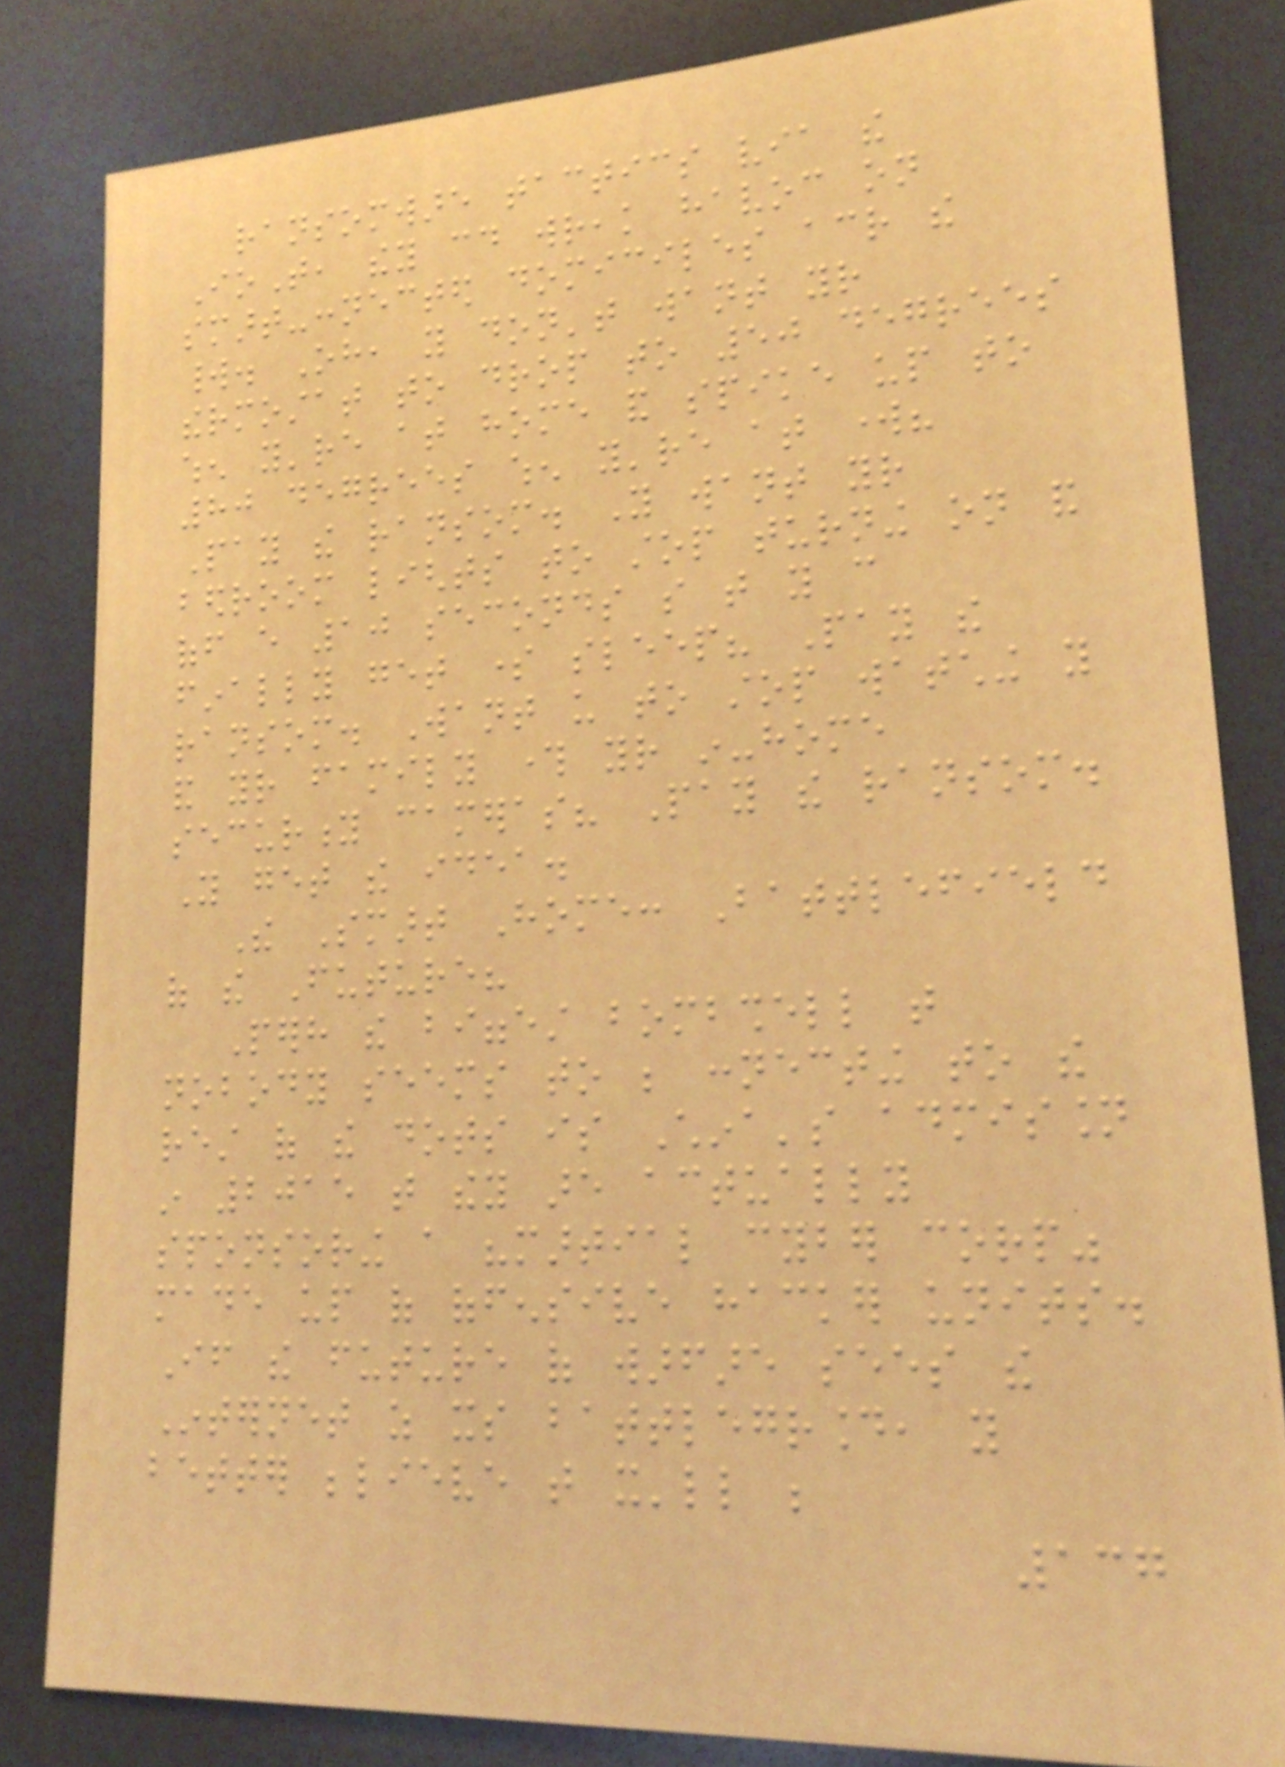ransomware tactics via the
IoT, they could wreak havoc on
smart-connected domiciles across the
world. Oh, you don't want your
thermostat to drop to 50 degrees
when you're at home and spike up to
80 degrees when you're at work?
Pay the ransom. You want your
bedroom lights to stop turning on and
off every 10 seconds so that you can
finally get some sleep? Pay the
ransom. Want us to stop watching you
and your family through your in-home
security cameras? Pay the ransom.
You get the idea.
The Smart Home: Battlefield
of the Future?
Perhaps the biggest bombshell that
nobody seems to be connecting to the
rest of the dots is China's admission
in 2015 that they are actually
sponsoring a "martial cyber corp"
made up of offensive hacker units.
If the future of warfare sees the
Internet as its battleground, you
better believe that it'll be
137
